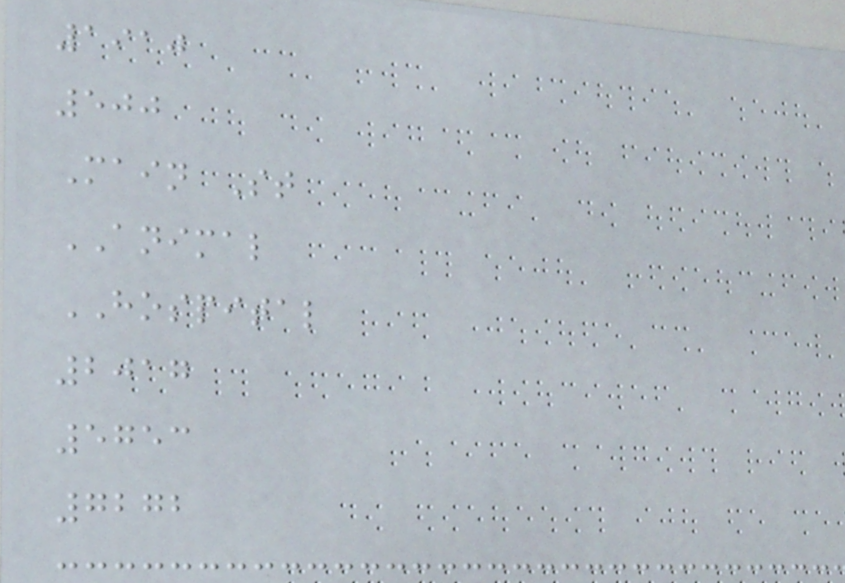1910
500
Main St
ANIMAL
HOSPITAL
2017
5753
7272
